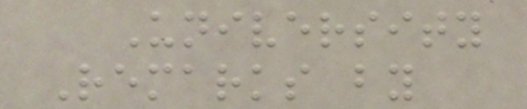University
Remarks by
